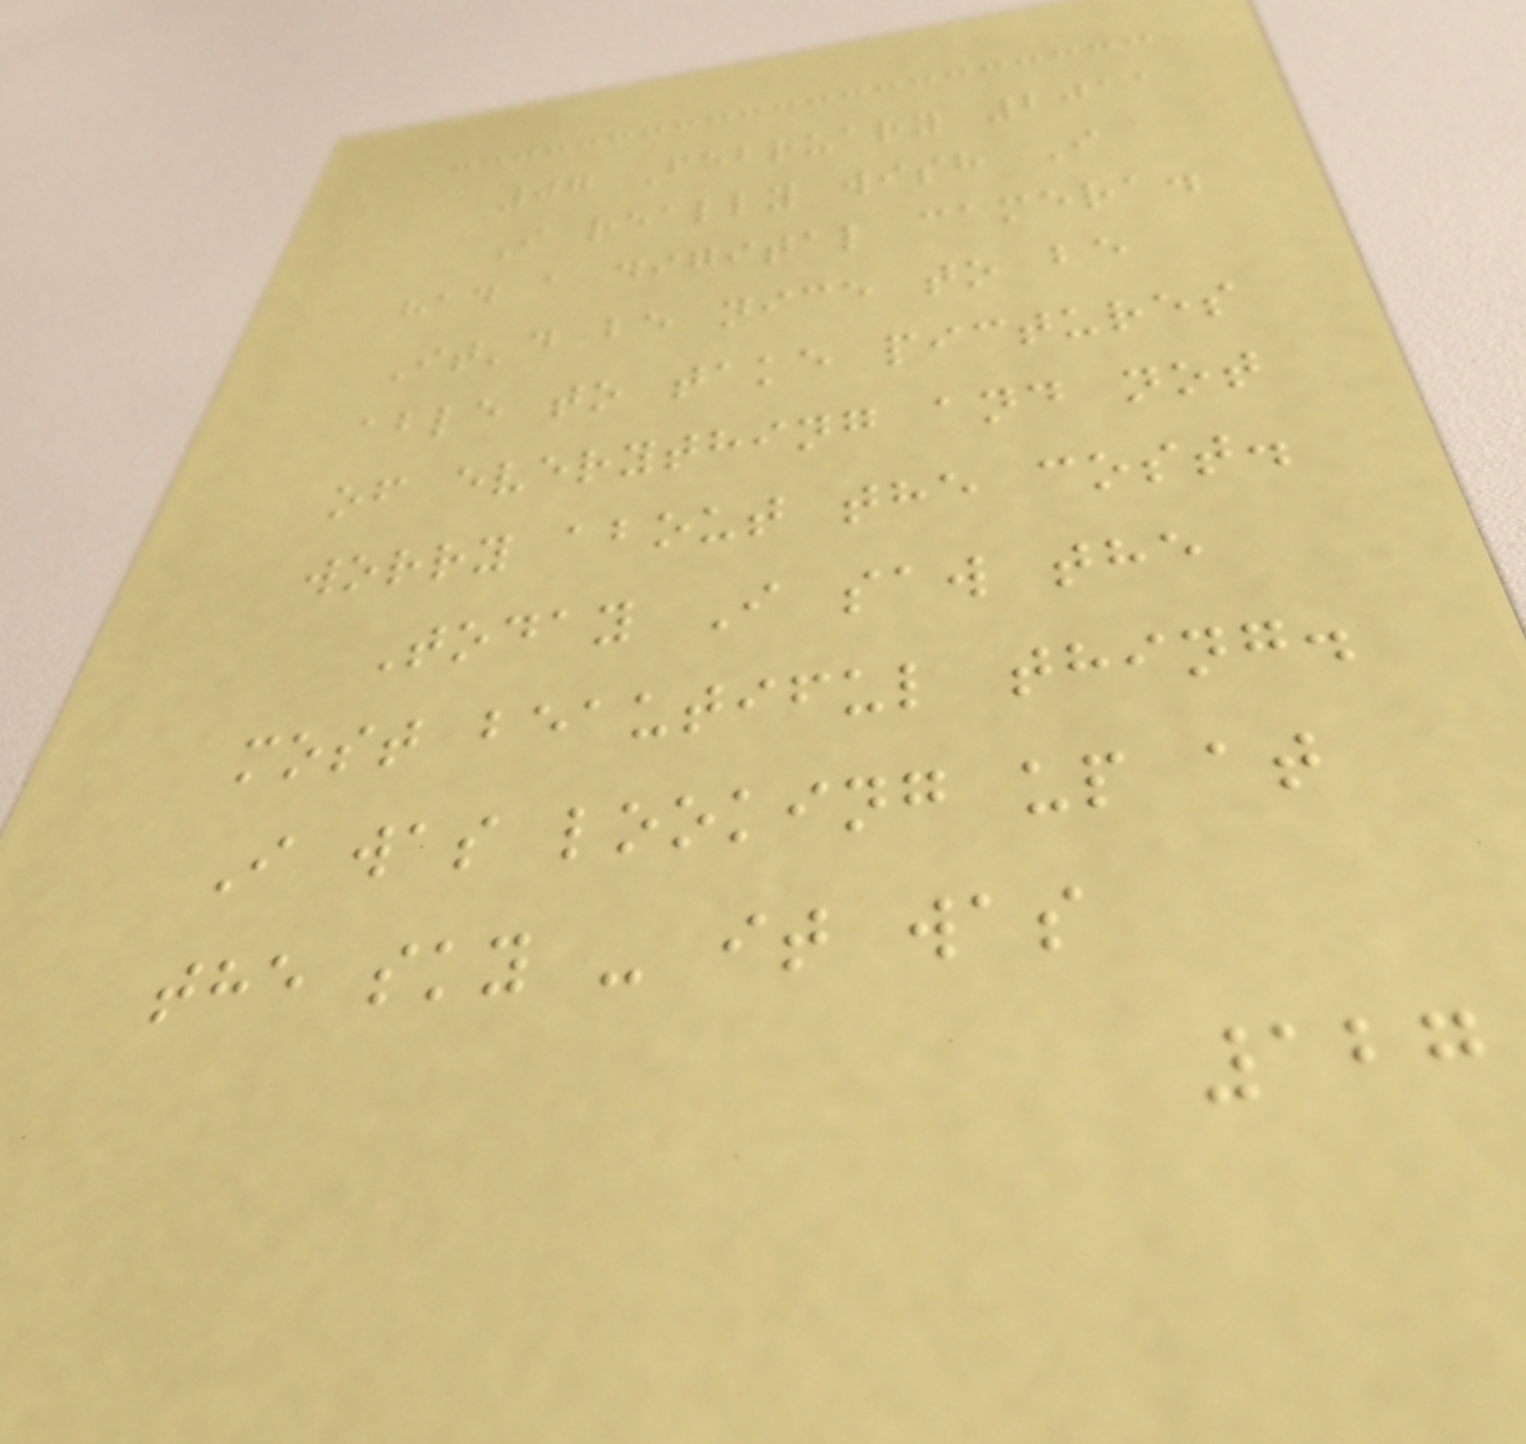07 February 2011
I really wish I
had a digital camera.
It'd be nice to be
able to take pictures
of everything and not
worry about the cost.
Today I saw the
most beautiful thing.
I was looking up at
the sky - it was
127
